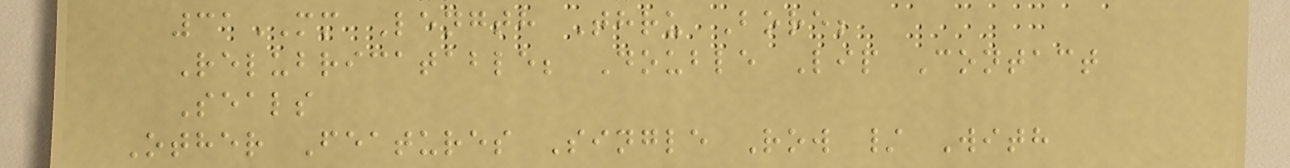31MM Length Thru Bore;
Relubricatable; Double Lip Contact
Seals
Other Features Single Row / With
